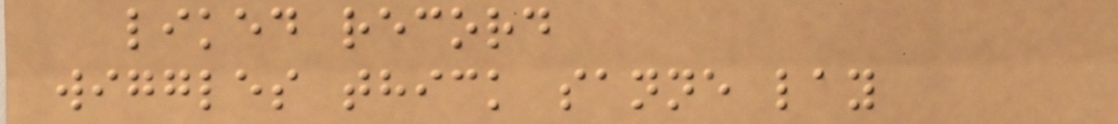liked record
wiggles thick sanne lay
